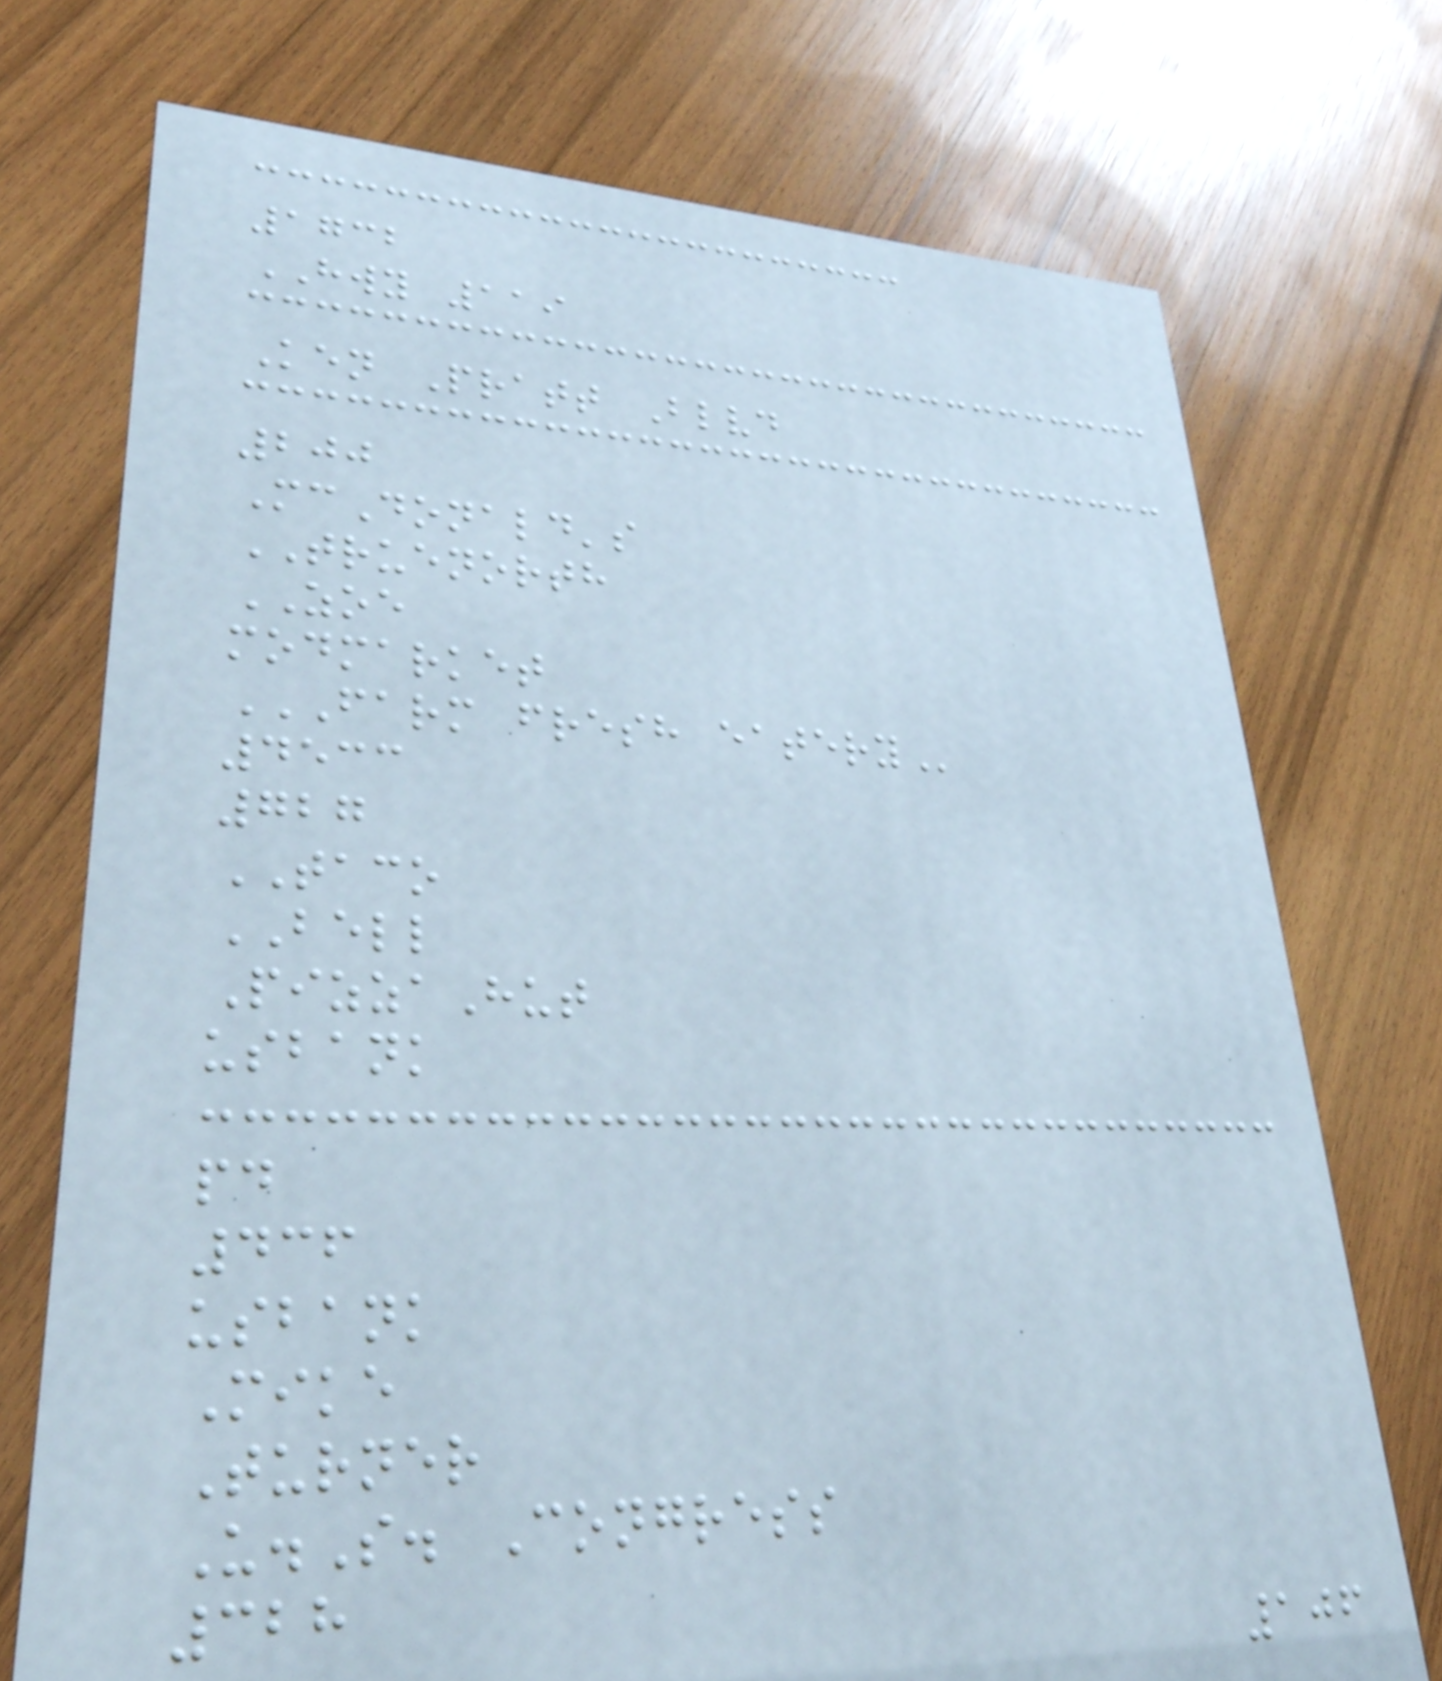1732
HWY 119
Ken Pratt Blvd
200
McDonald's
TRUENORTH
ZOE
modmarket
FARM FRESH EATERY
4533
727
TACO
BELL
PizzaHut
usbank
pd
436
usbank
Mike
Turner
U.S. Congress
328
106
